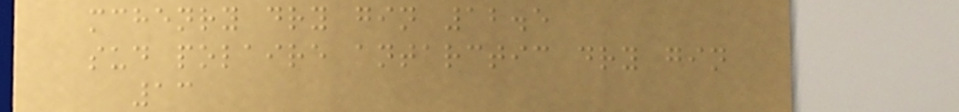mchenry dry gin 12.5
sud polaire antarctic dry gin
13
